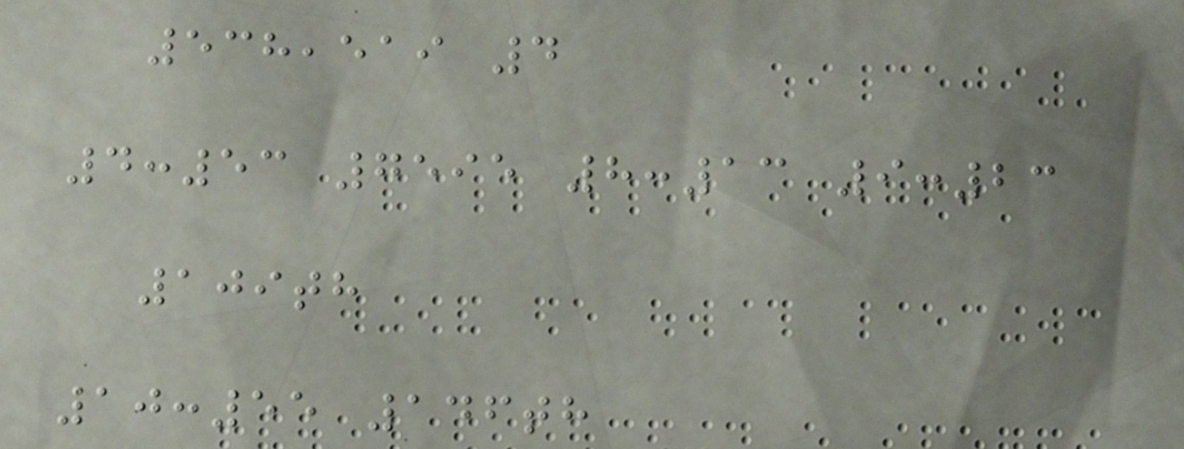538,519 4
4:53 7595 8:13 9:23
109th
10:55 146th
